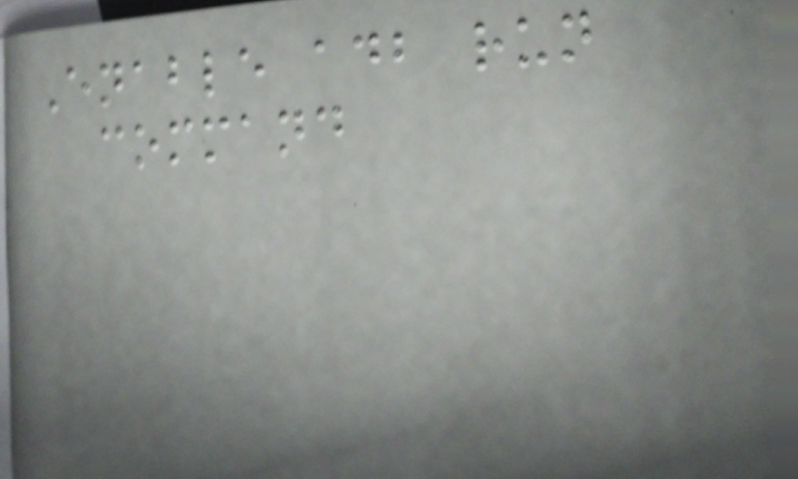Enable adb run
command
